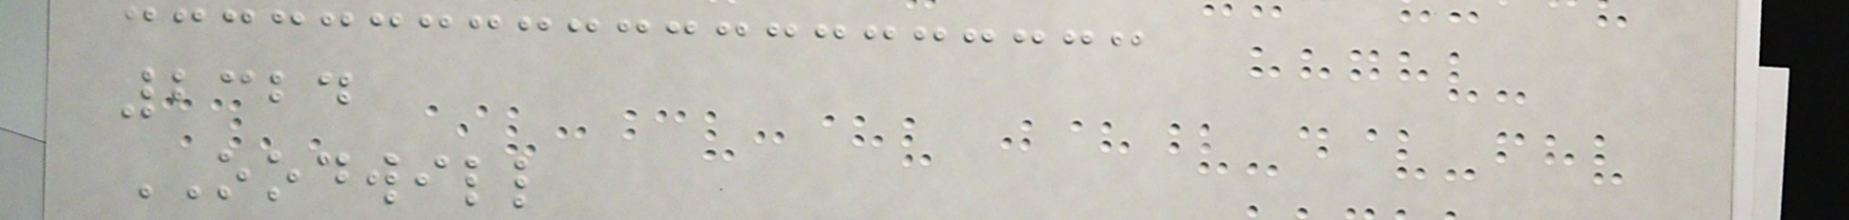2324
OODWILL
